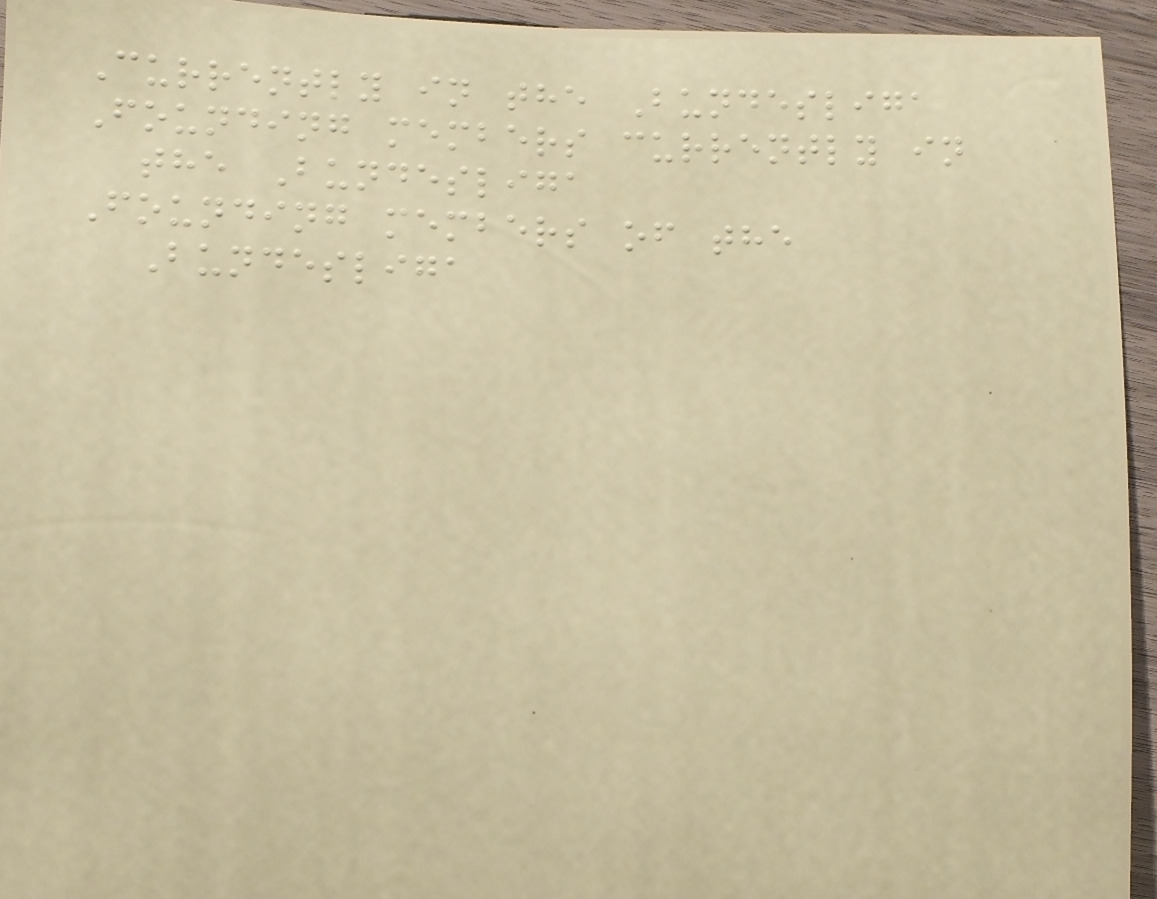Currently in the Bundesliga
Founding members currently in
the Bundesliga
Founding members of the
Bundesliga
